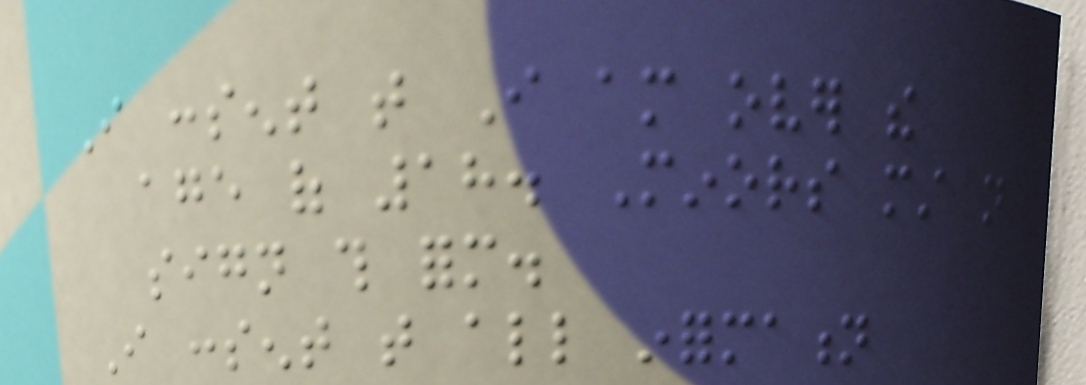I consent that I am over the
age of 18. Minors must not
sign this form.
I consent that all information
